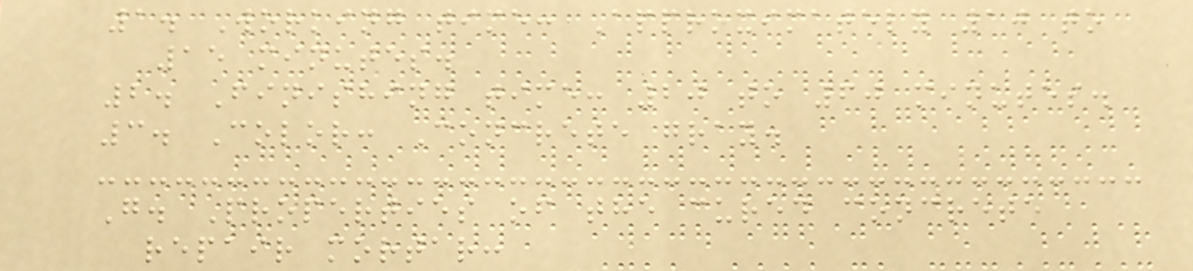1. Working time: Approximately 10 to
15 minutes.
2. Finishing time: 20 to 60 minutes.
3. Color: Concrete gray.
G. Properties of the cured concrete
repair mortar:
